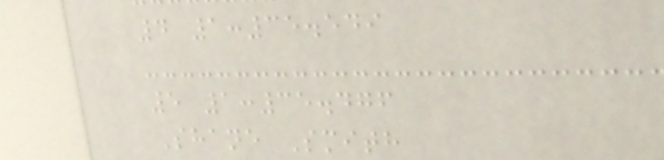4 1:35.549
5 1:35.476
Shane Smith
